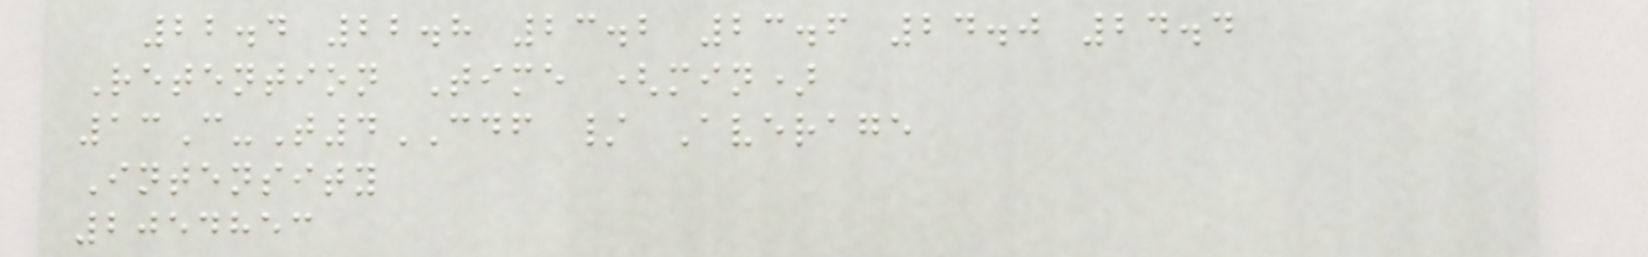22.4 22.8 23.2 23.6 24.0 24.4
Retention Time (min)
13C-T4CDF / Average
Intensity
2054853
